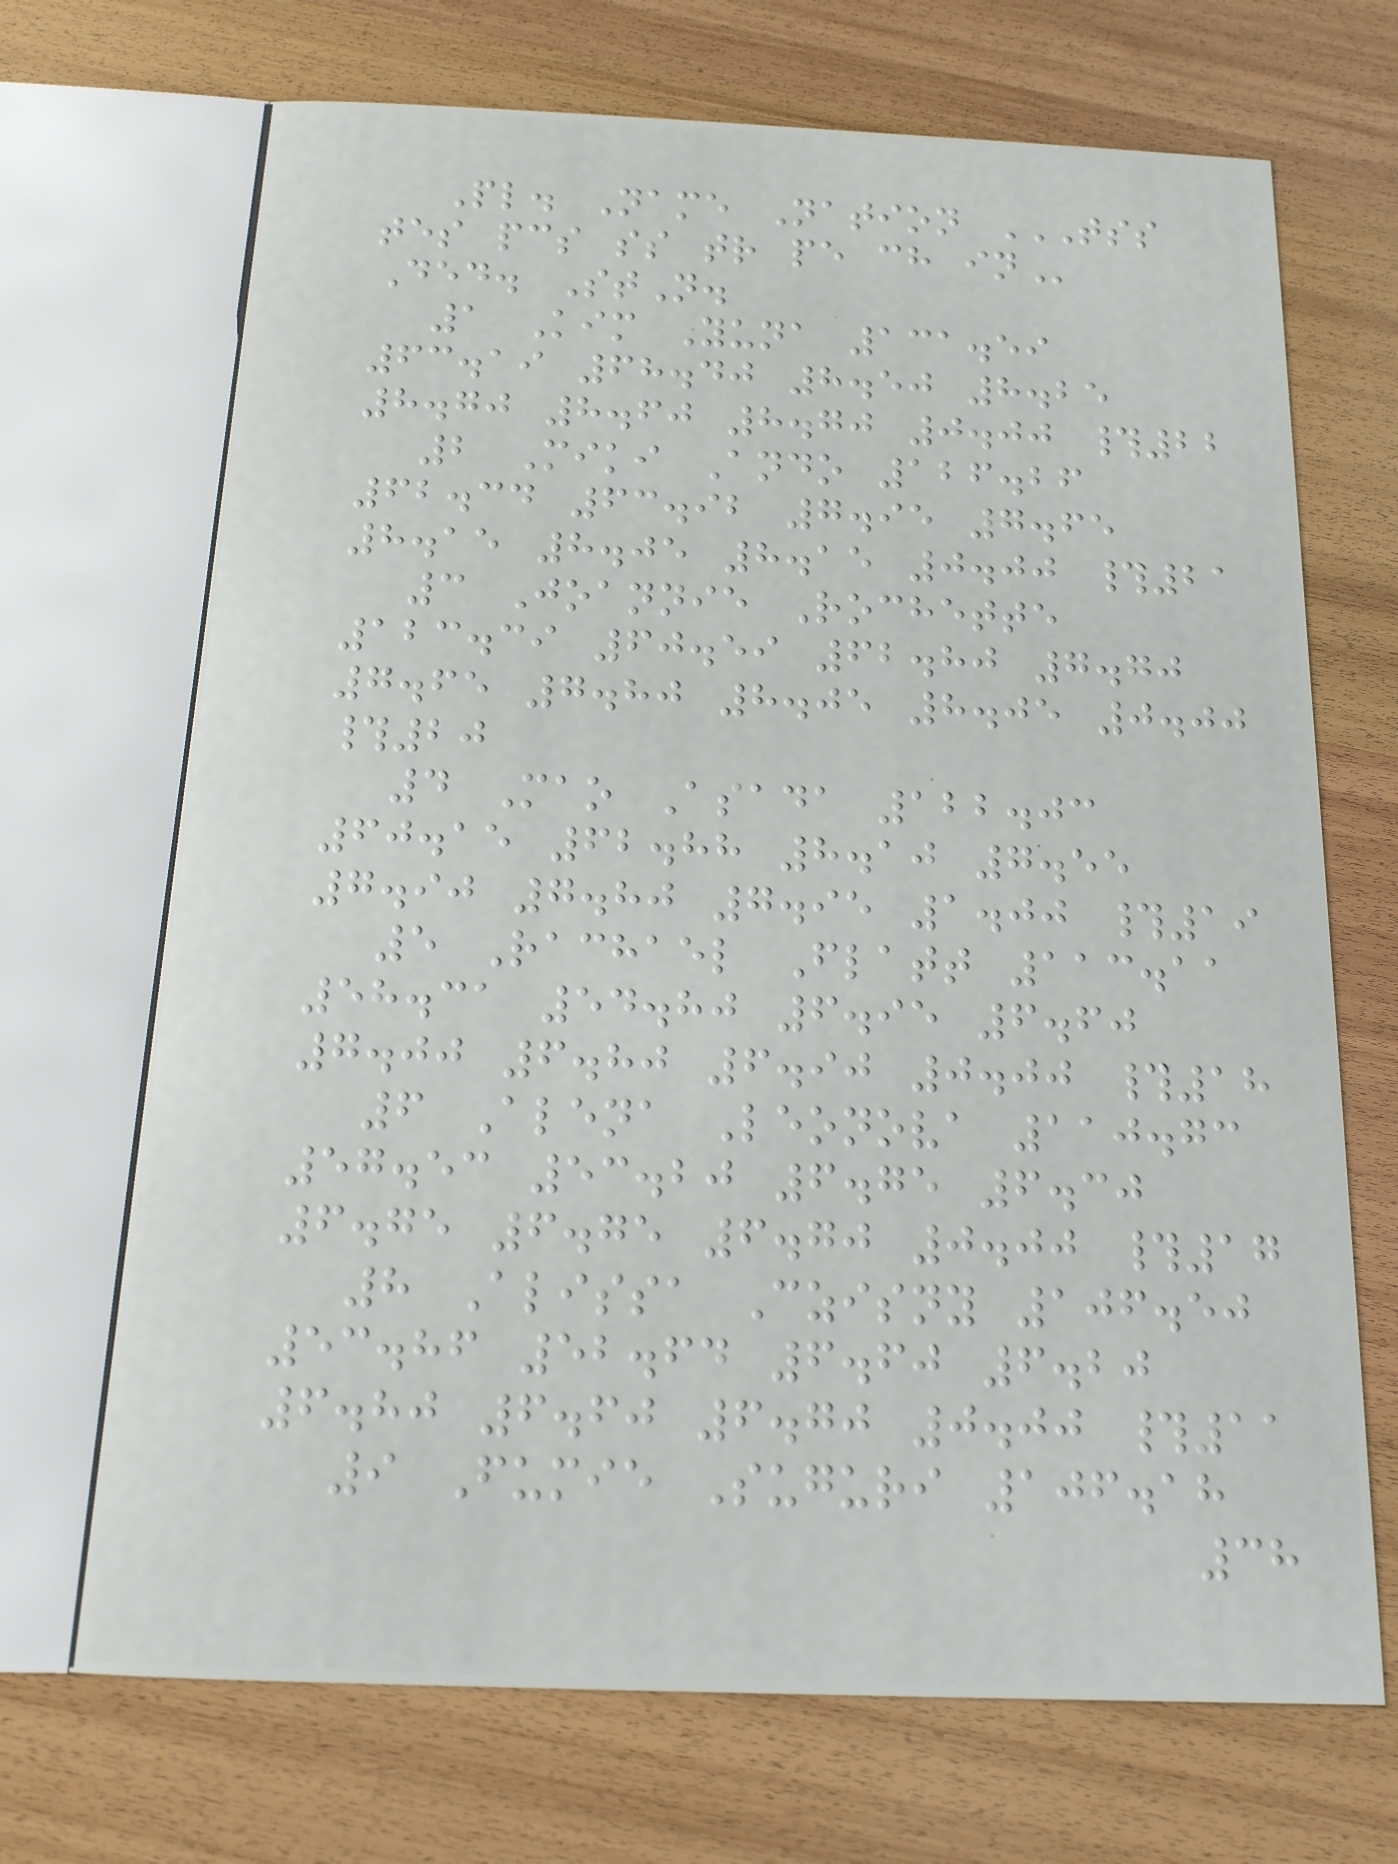Pl. Name Nation TSS
TES PCS SS TR PE CH IN
Ded. StN.
1 Kim Yuna 131.59
63.19 68.40 8.50 8.25
8.70 8.60 8.70 0.00 #22
2 Miki Ando 126.26
62.34 63.92 7.95 7.65
8.15 8.05 8.15 0.00 #21
3 Joannie Rochette
123.39 60.59 62.80 7.70
7.65 7.80 8.05 8.05 0.00
#20
4 Mao Asada 122.03
60.15 62.88 8.10 7.55
7.90 7.80 7.95 1.00 #19
5 Rachael Flatt 113.11
58.31 54.80 6.95 6.60
7.00 6.80 6.90 0.00 #18
6 Alena Leonova 110.73
57.53 53.20 6.75 6.30
6.75 6.75 6.70 0.00 #17
8 Alissa Czisny 106.50
53.86 52.64 6.60 6.20
6.80 6.60 6.70 0.00 #11
9 Fumie Suguri 106.18
38
